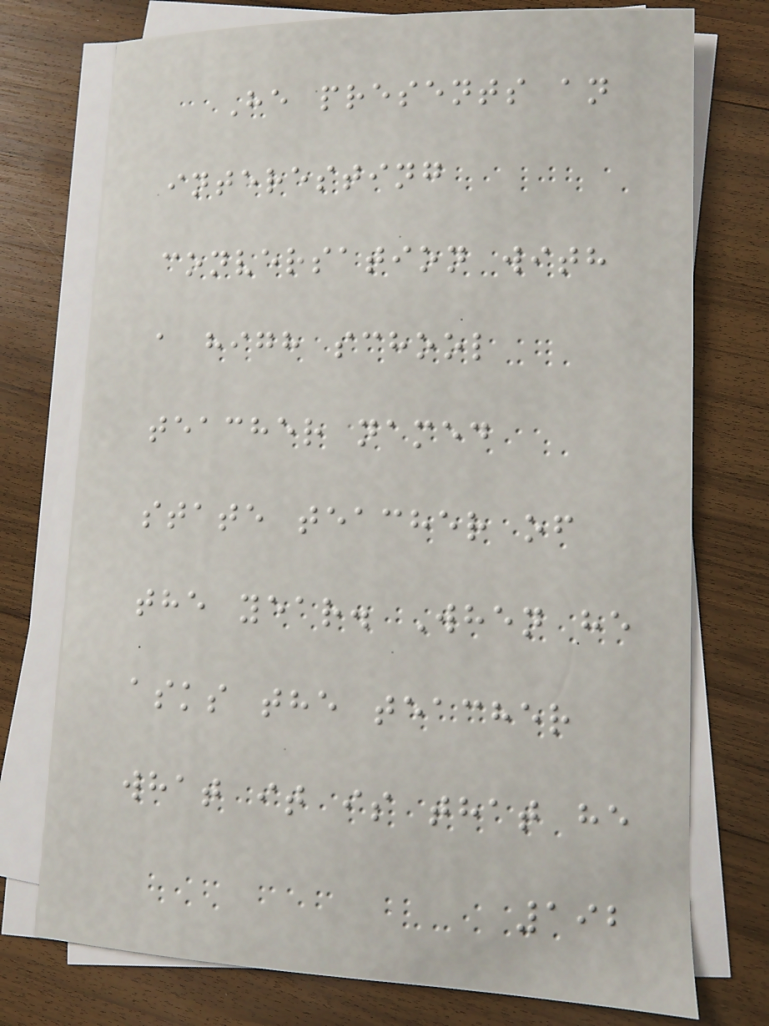He presents an
interesting
conversation with
a high school
teacher named
state teacher of
the year. When he
asks the teacher
what it is that he
192
